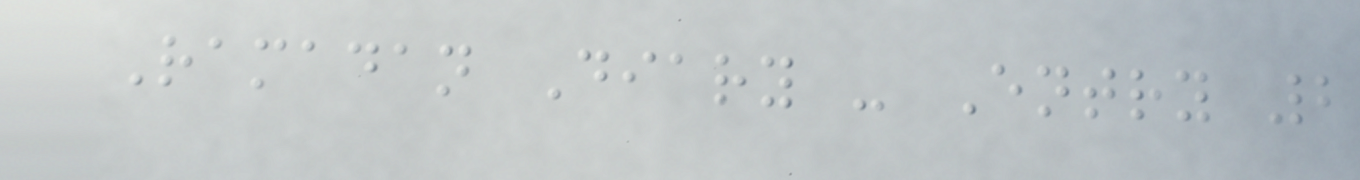Ramadan Diary - Entry 2
